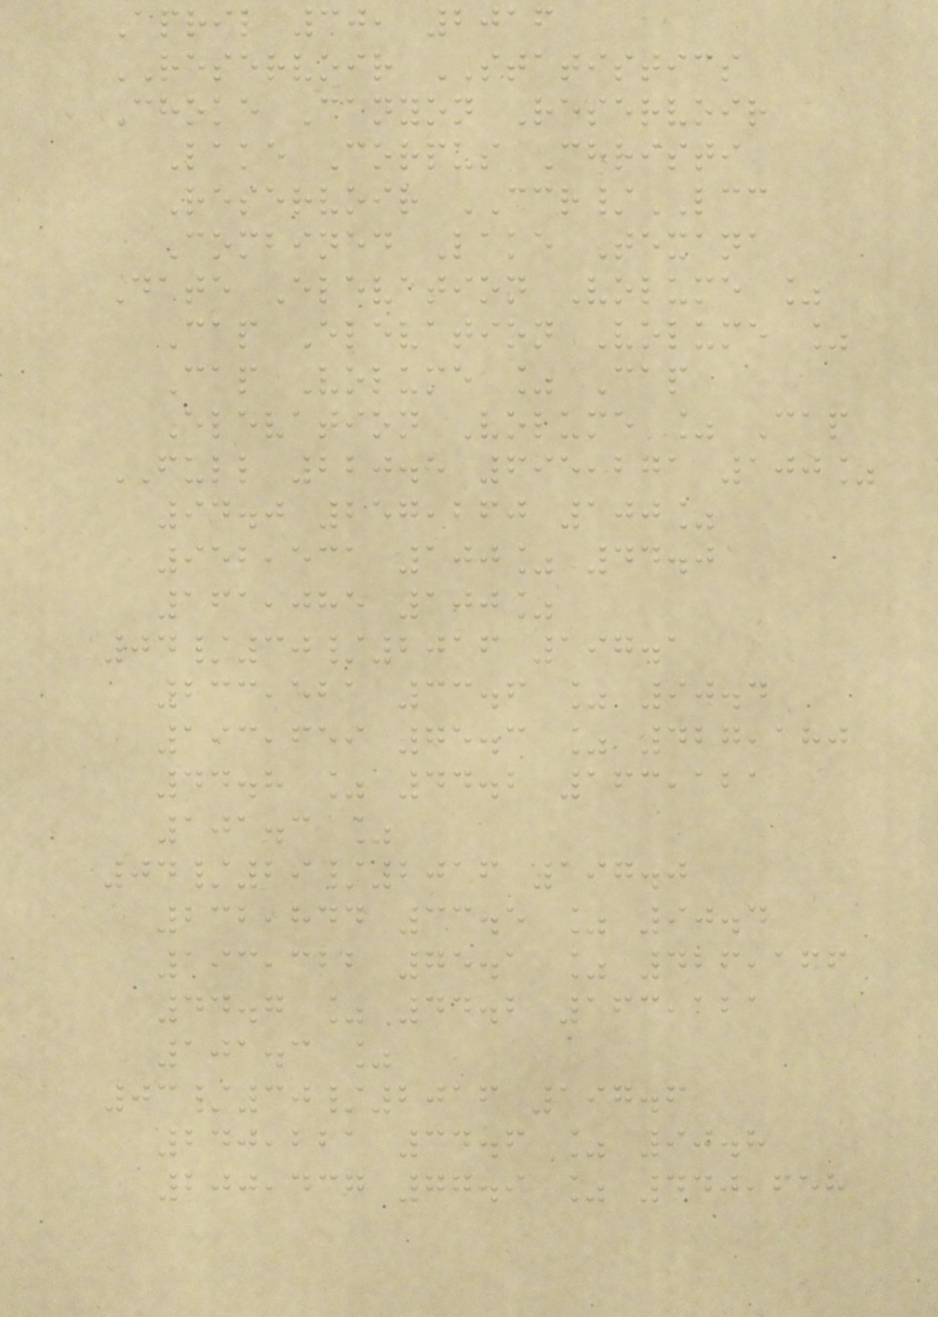April 30, 2016
RESERVOIR STATISTICS
Choke Canyon Reservoir
Lake Corpus Christi
Reservoir CCR/LCC
Combined Lake Texana
Date Elevation Volume %
Cap Elevation Volume %
Cap Volume % Cap
Elevation Volume % Cap
FULL 220.5 695,271 100%
94.0 257,260 100%
952,531 100% 44.0
161,085 100%
04/30/2016 197.1
233,521 33.6 % 90.4
193,659 75.3 % 427,180
44.8 % 44.2 163,121
101.3 %
04/29/2016 197.0
232,844 33.5 % 90.4
193,322 75.1 % 426,166
44.7 % 44.2 163,121
101.3 %
03/30/2016 197.6
240,221 34.6 % 90.8
200,437 77.9 % 440,658
